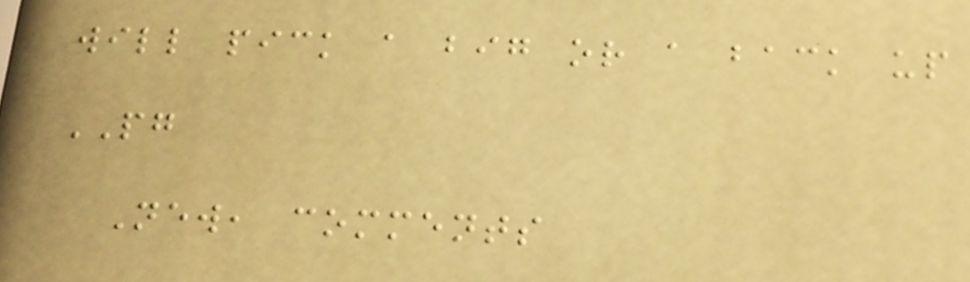will pick a big or a back up
PG
New, comments
